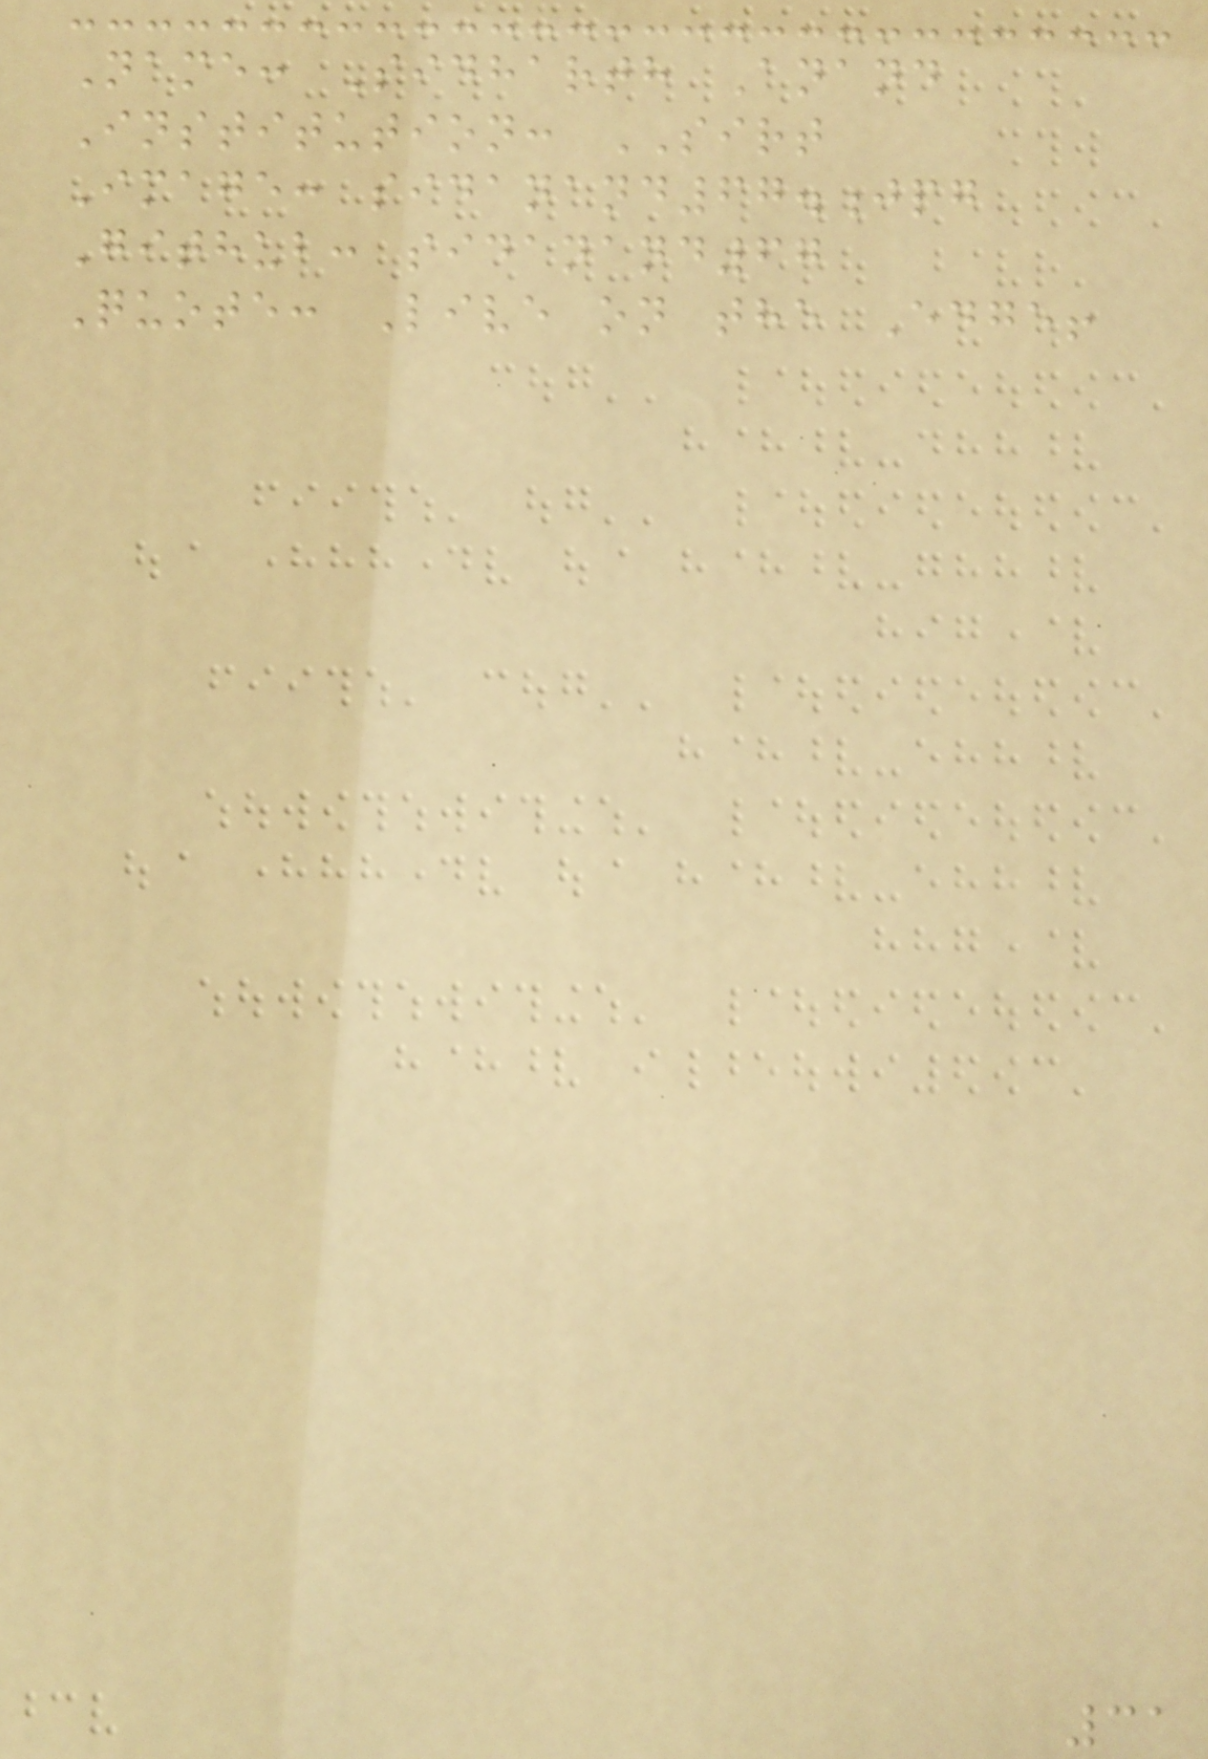Name: Sidharth Anand
Institution: SIRT
Image: sidanand67.jpg
Github: sidanand67
Quote: Live on the Edge!
31
